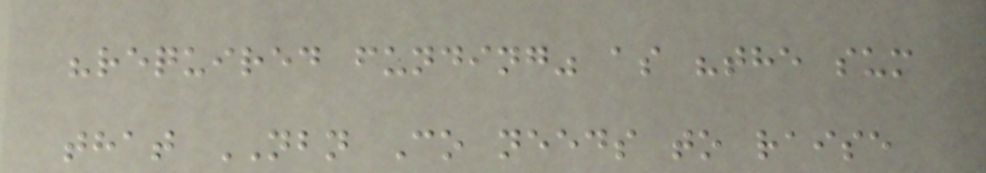"required funding" as "the sum
that NBN Co needs to raise
